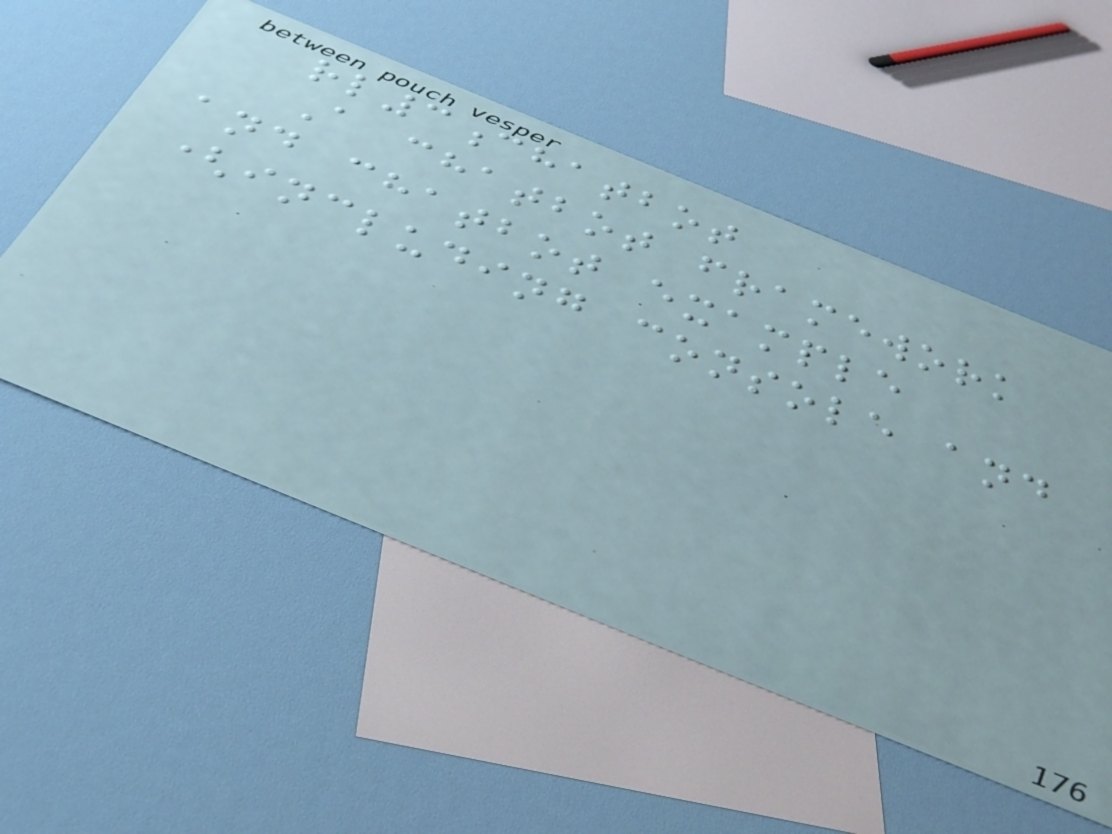rl3chatbot
A chatbot framework
and chatbot example
(including console and
